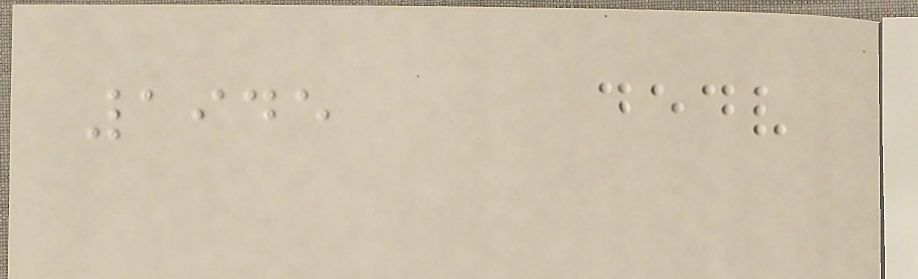1945
